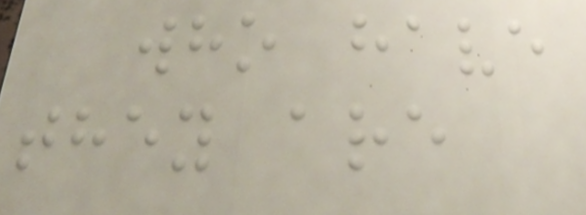who have
they are
